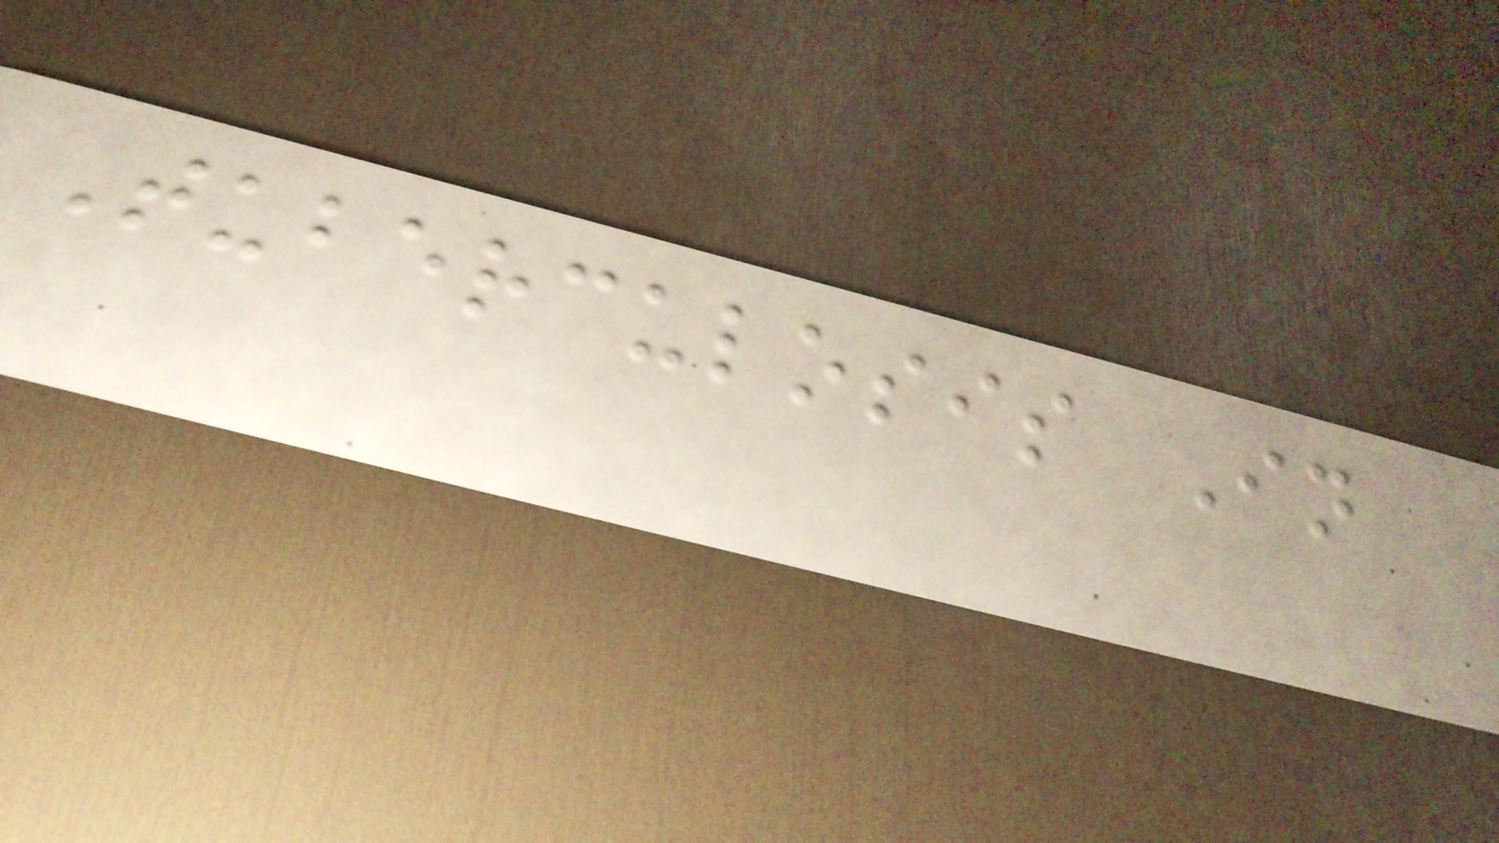Tuberculosis In
